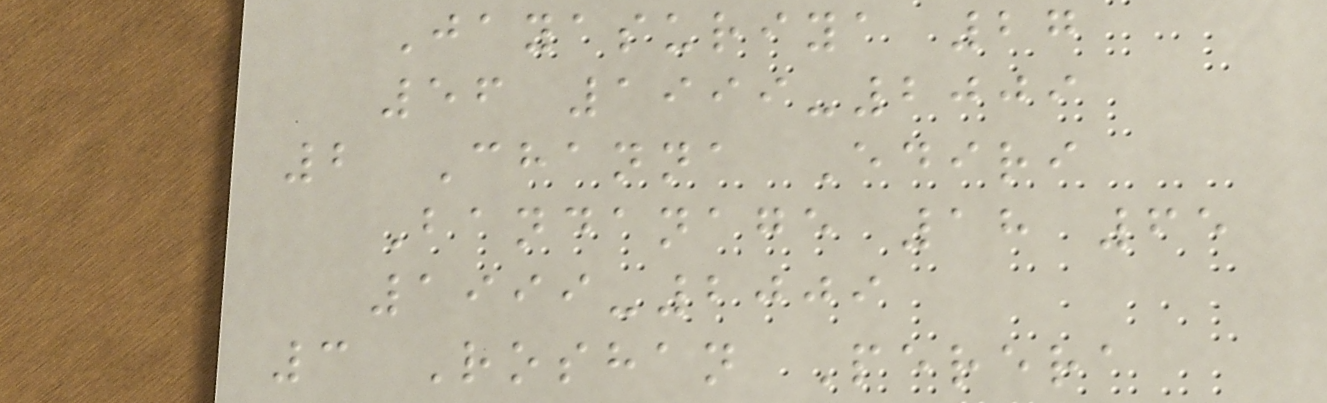Jayasuriya 27
56 1999-2009
2 Channa Ediri
Bandanage 18 65
1999-2009
3 Roshan Perera
